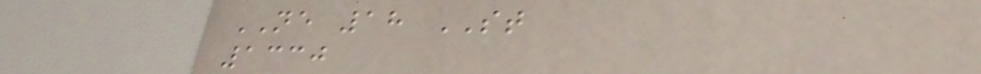NE 18 ST
1330
